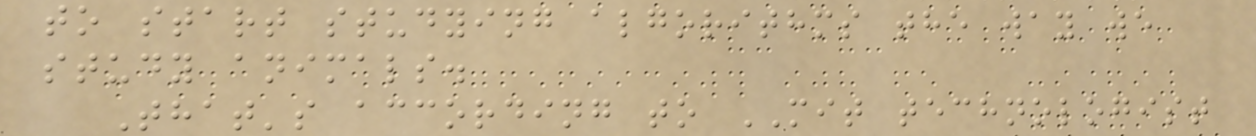to start studying algorithms the way we
study animals.
That's according to MIT technologist
